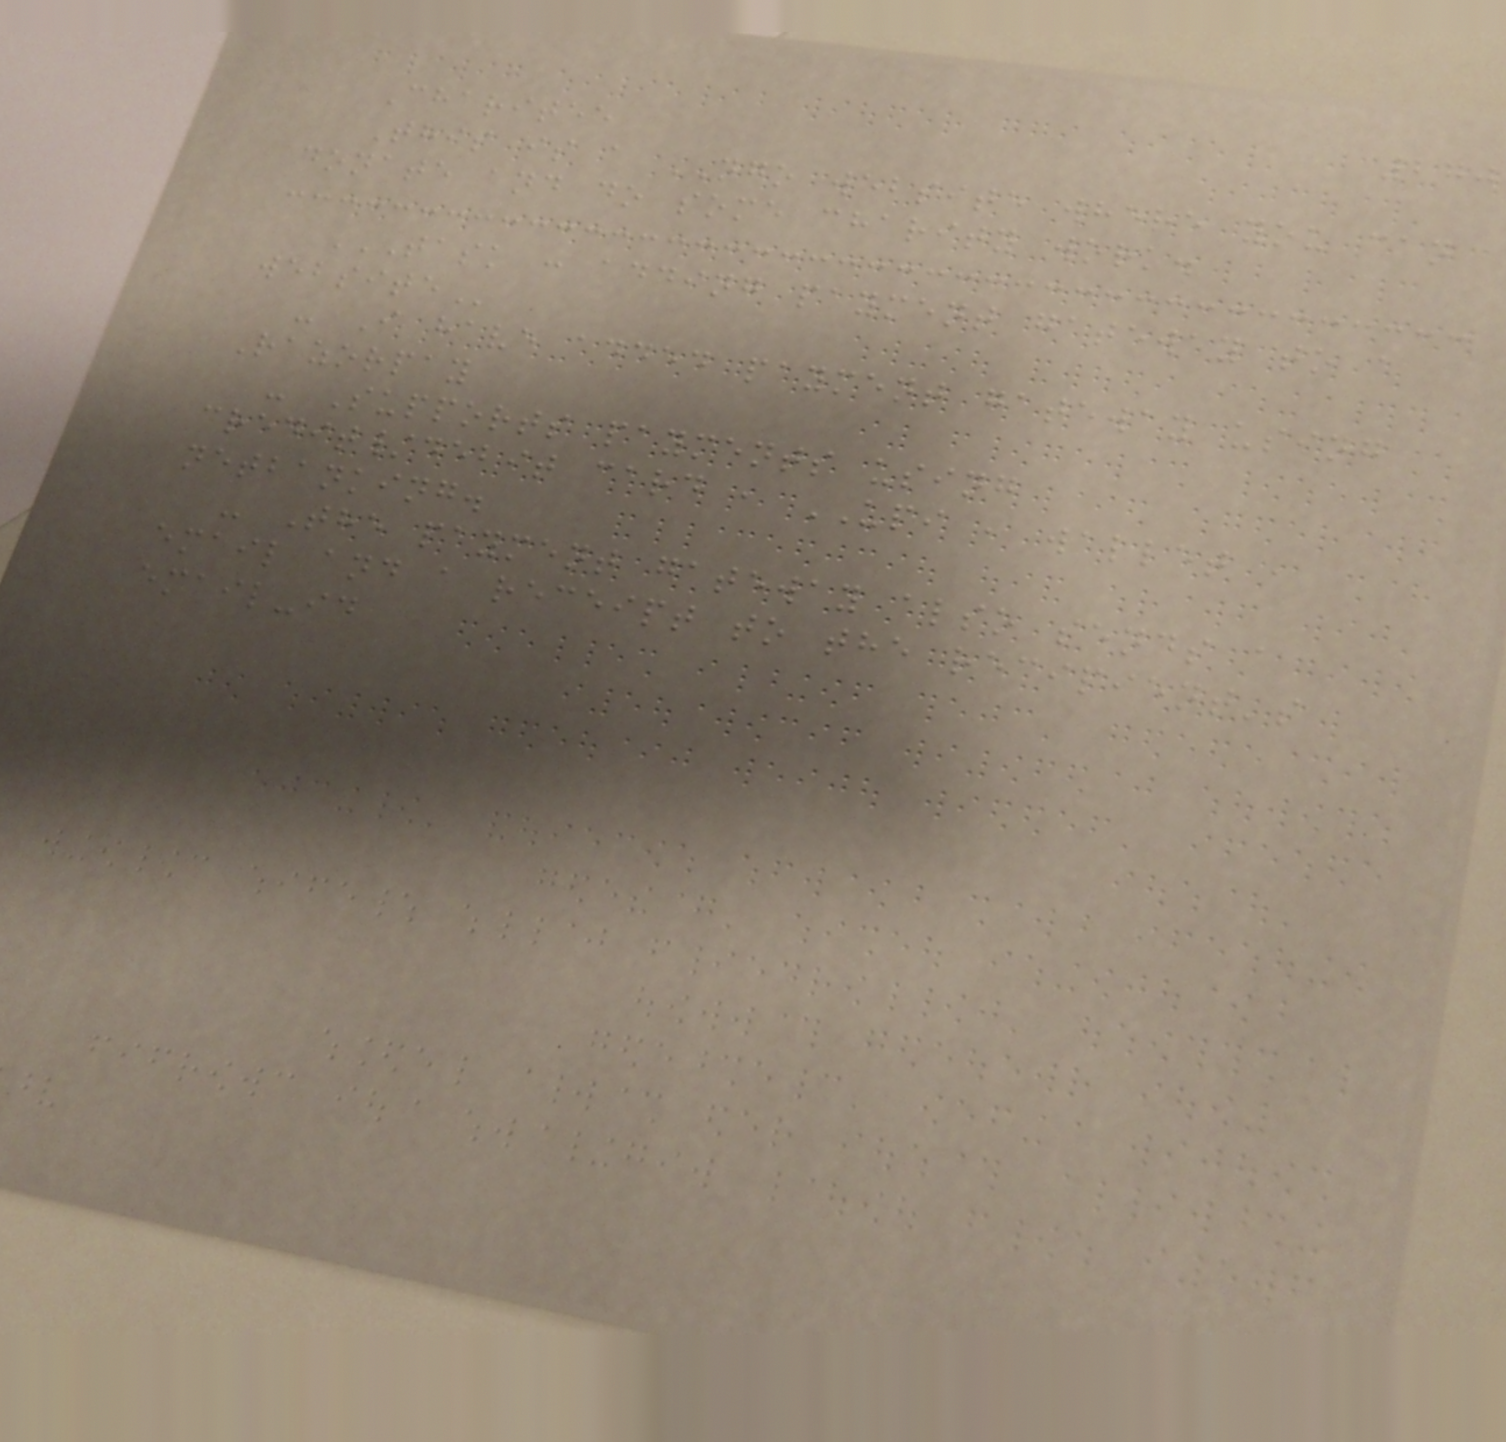270
Charitee
This is a NGO website where you can
donate and do some charity work.
TASK : ADDING PAYMENT GATEWAY TO A
WEBSITE
- I have added payment gateway using
Razorpay
- Supports payments using
credit/debit card , UPI , wallet ,
netbanking.
- The payment gateway also sends a
email and a receipt to the recipient's
email-id
